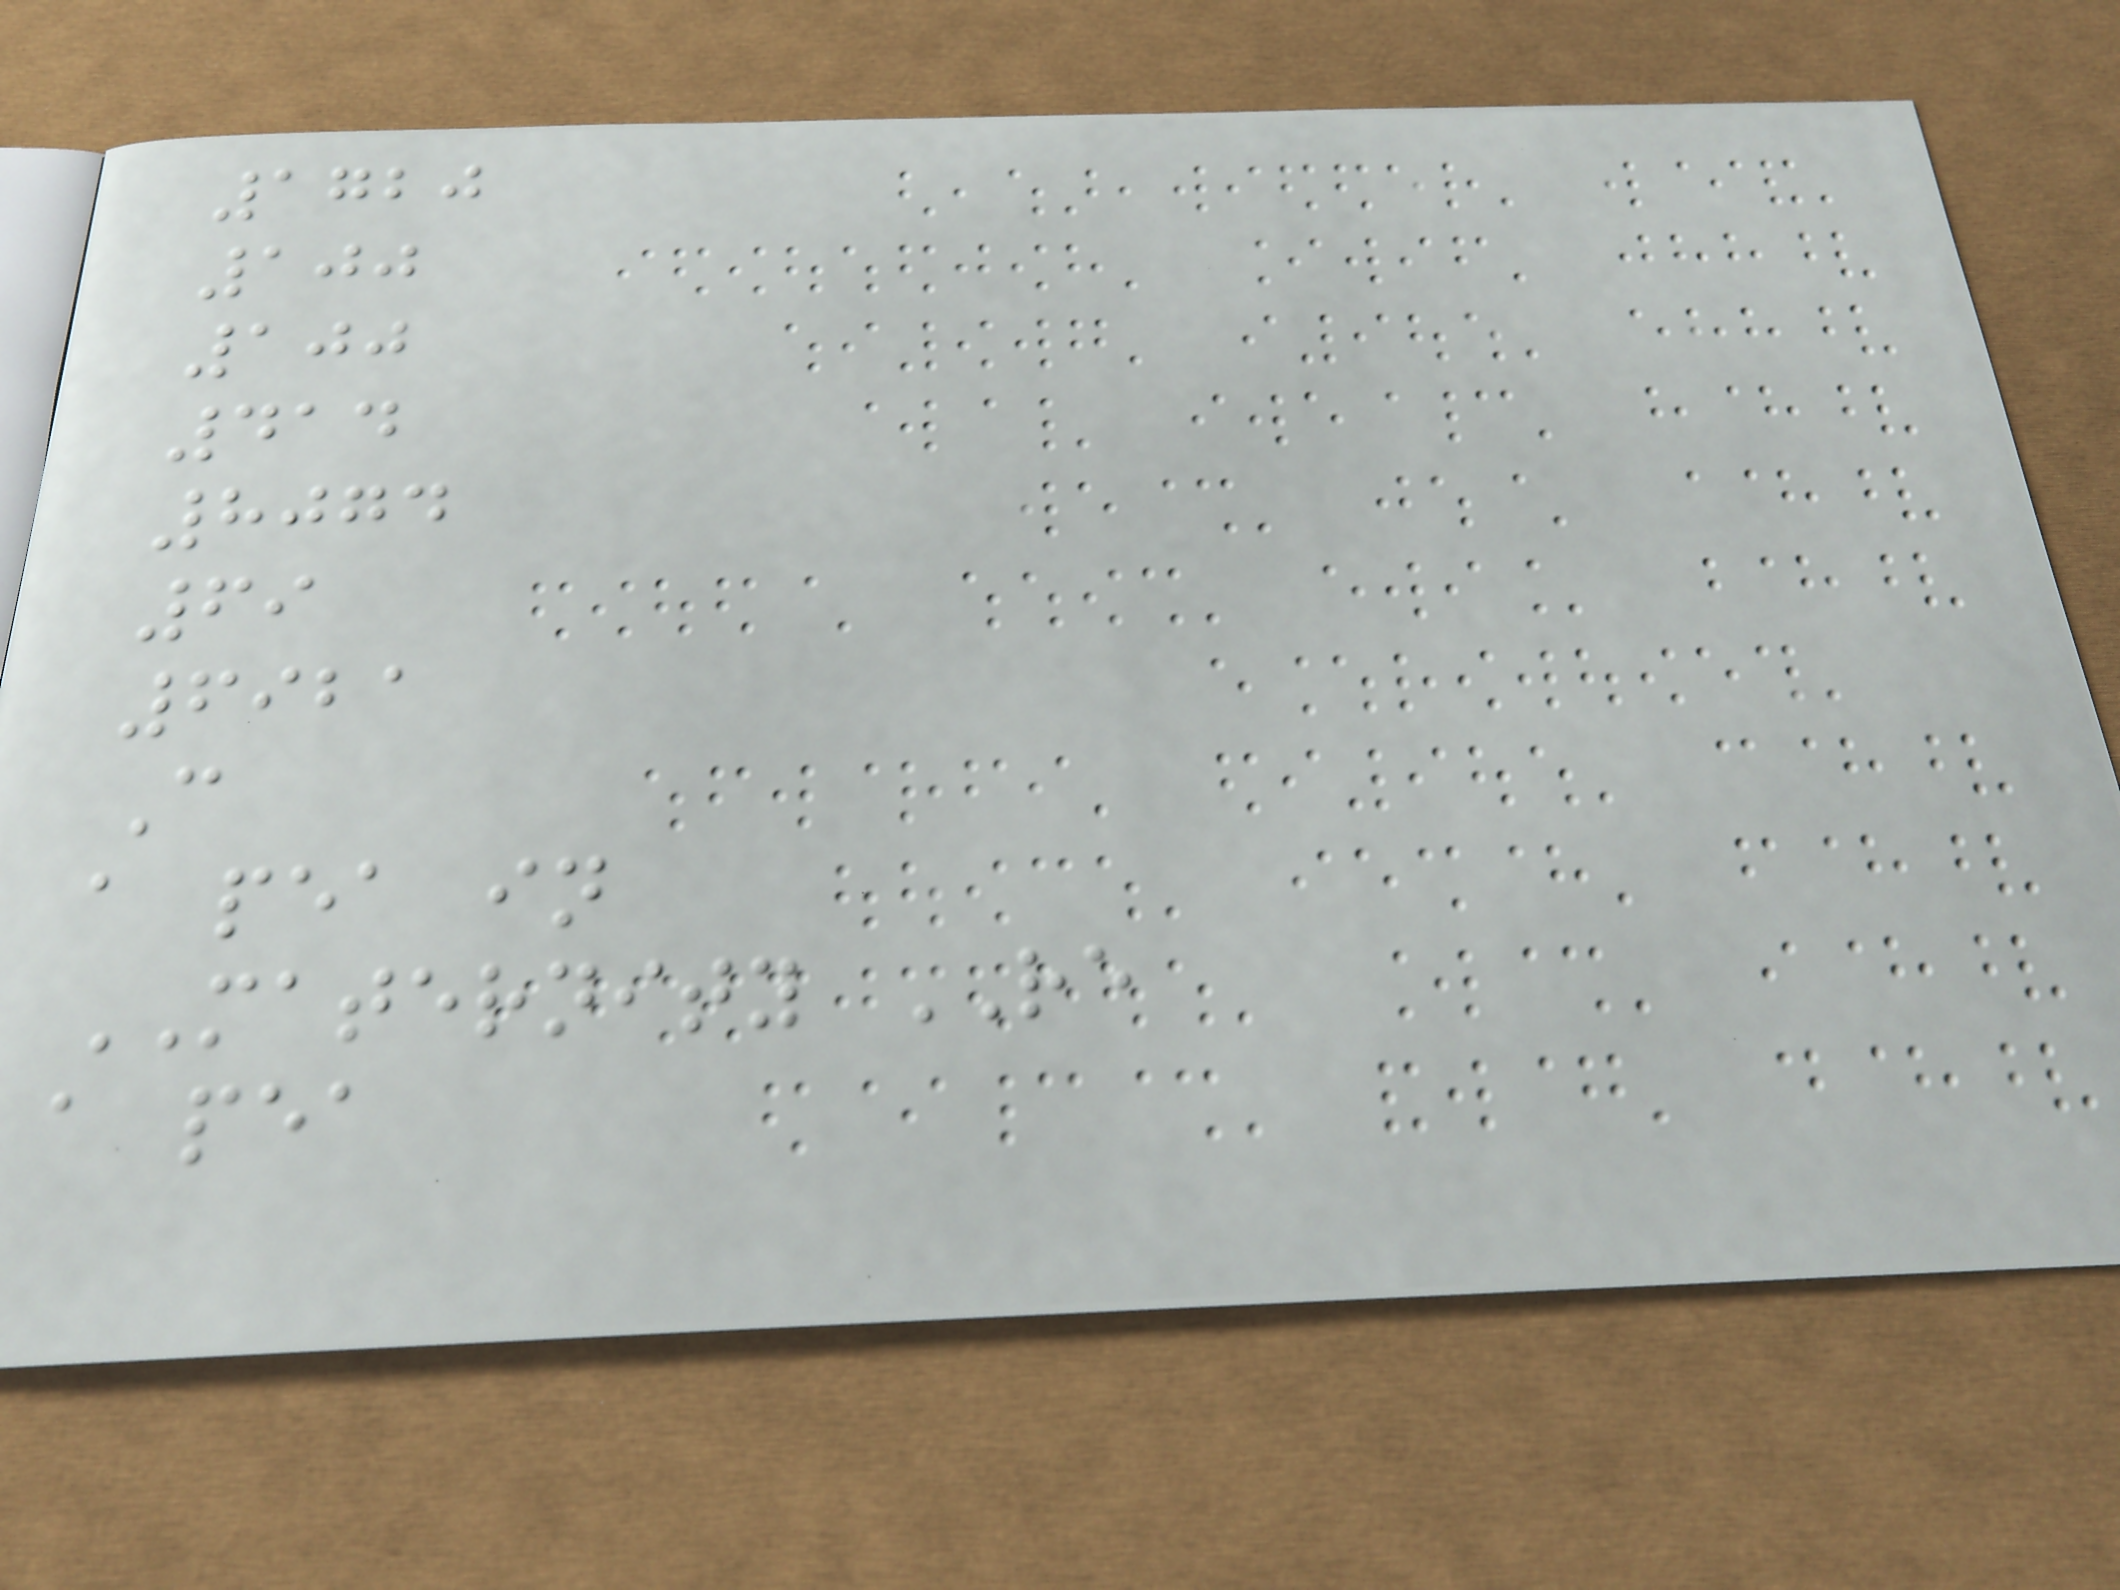1720
100
100
414
8074
69
6921
C
a pea in
MATERNITY RE
a pea
